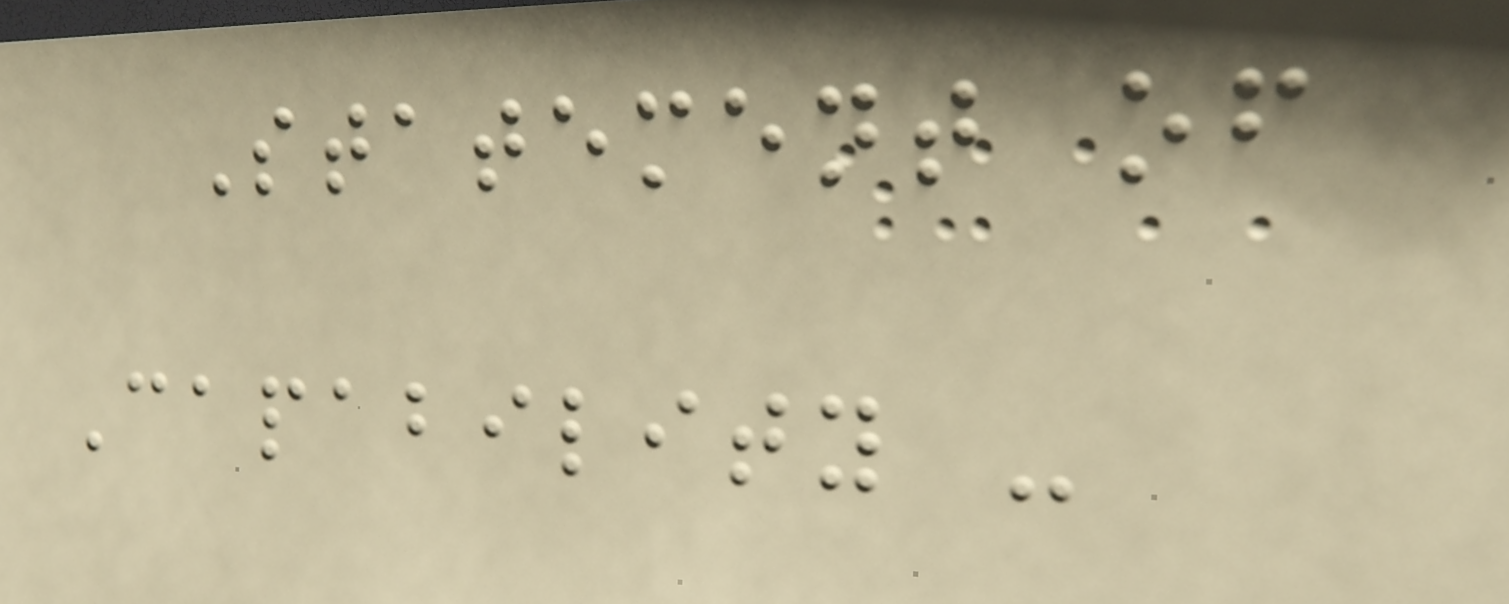Statement of
Capability -
